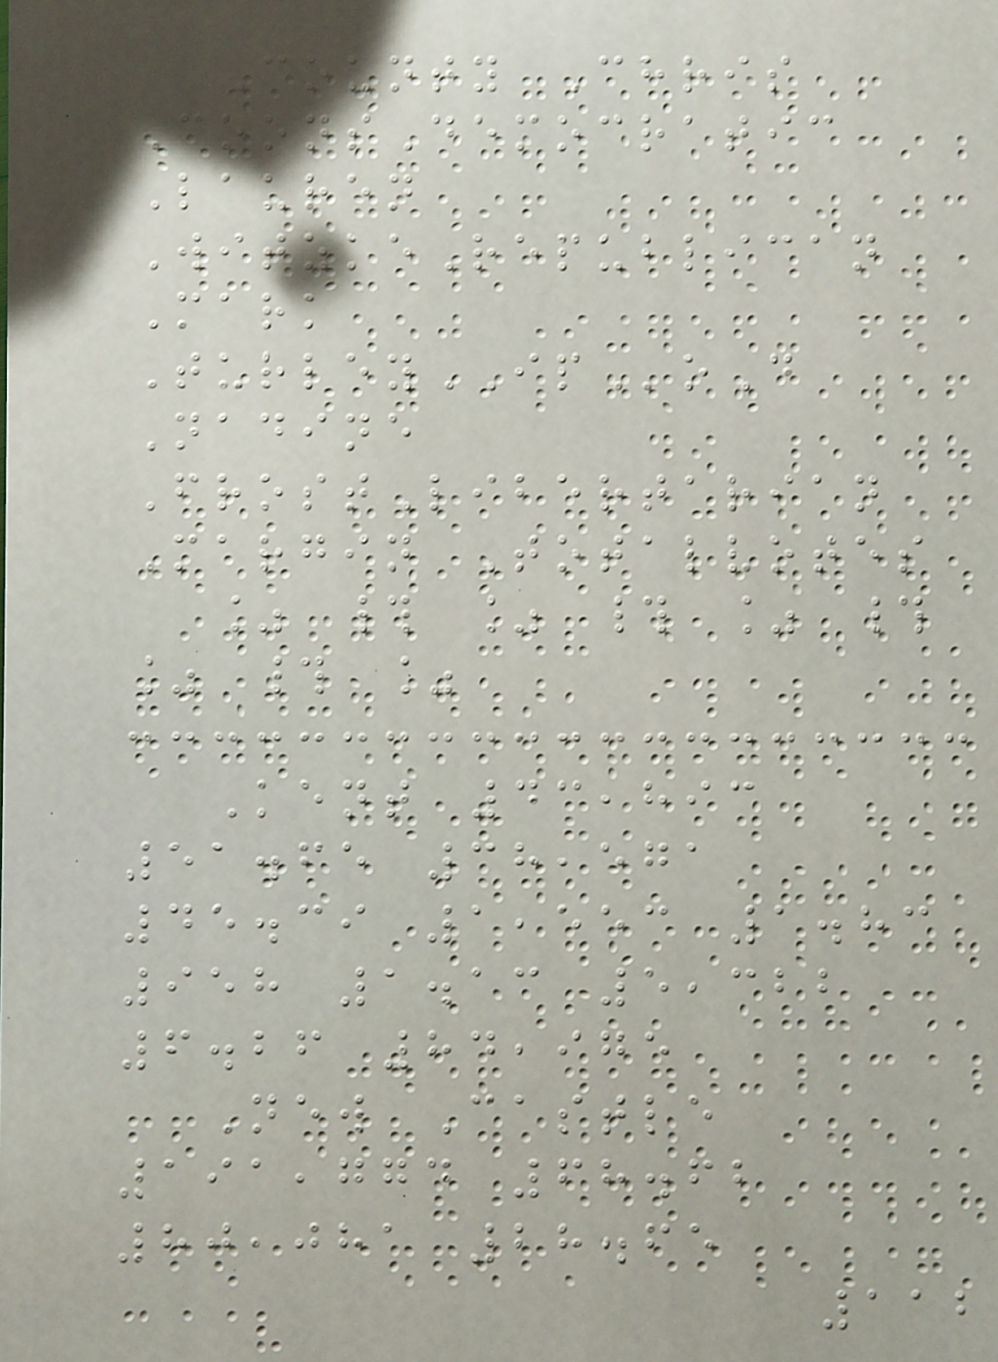County Chris
CoonsDemocratic
Lauren
WitzkeRepublican
Mark
TurleyIPoD
Nadine
FrostLibertarian
Margin Totalvotes
% # % # % #
% # %
Kent 43,893
51.65 38,571
45.39 1,553 1.83
958 1.13 5,322
6.26 84,975
New Castle
191,774 68.62
80,081 28.65
112
